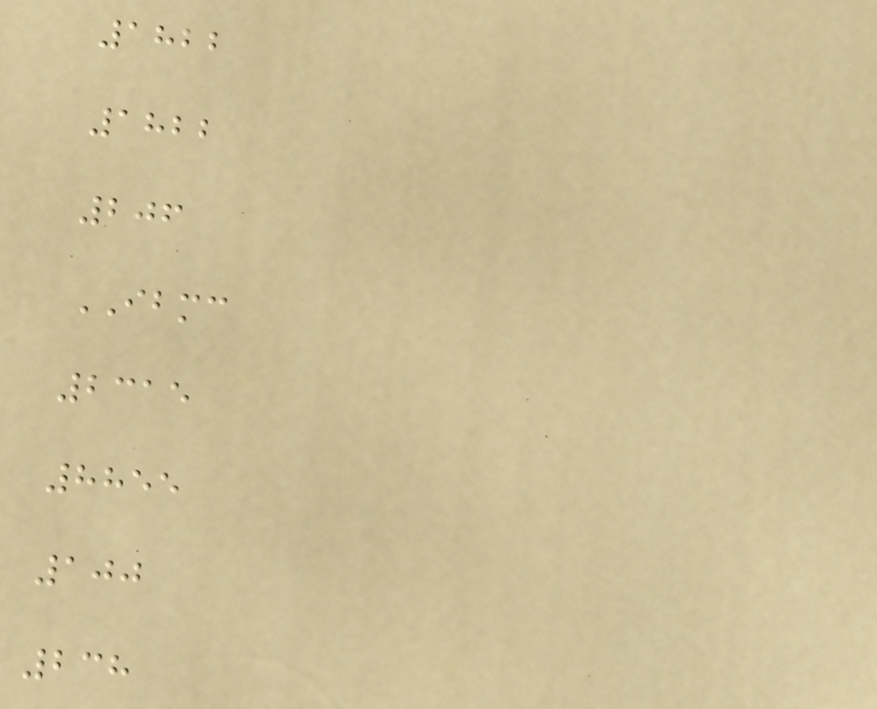1822
1822
206
IBMC
2315
8855
100
238
